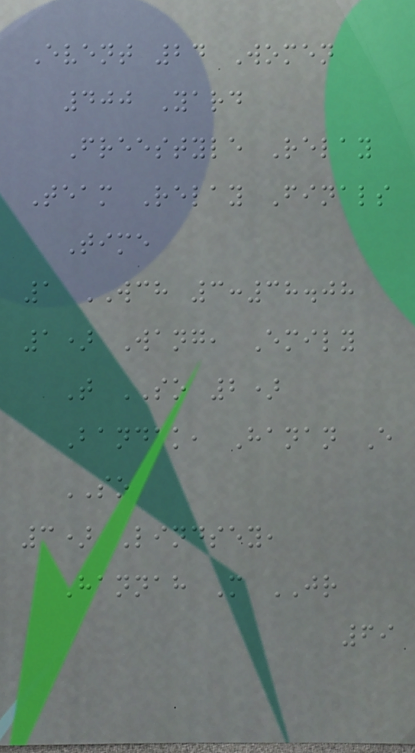Event 24 Women
400 Yard
Freestyle Relay
Team Relay Finals
Time
1 WCH 3:38.08
1) Wang, Emily
T SO 2)
Bandak, Hanan E
SO
3) Lindsey,
Hannah M JR
69
